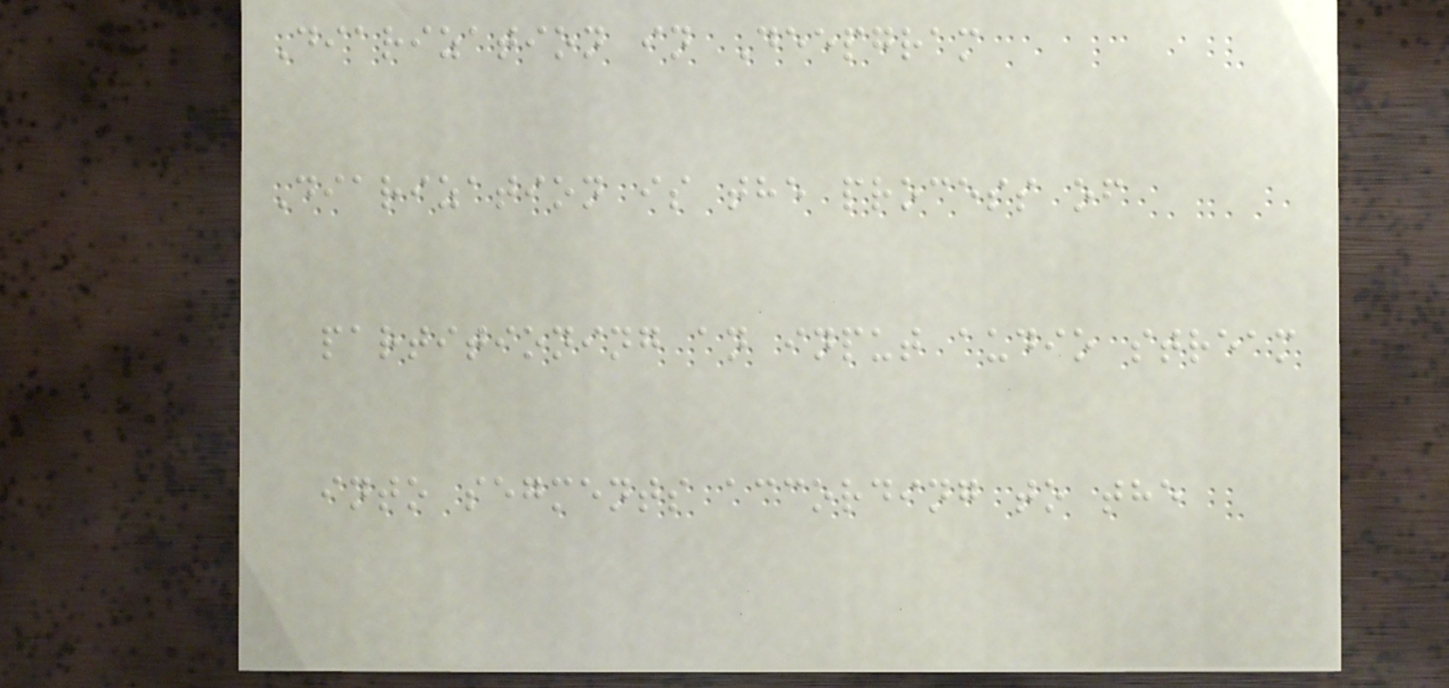Diarization in Deepgram
Diarization is the process of
partitioning an input audio stream
into segments according to the
